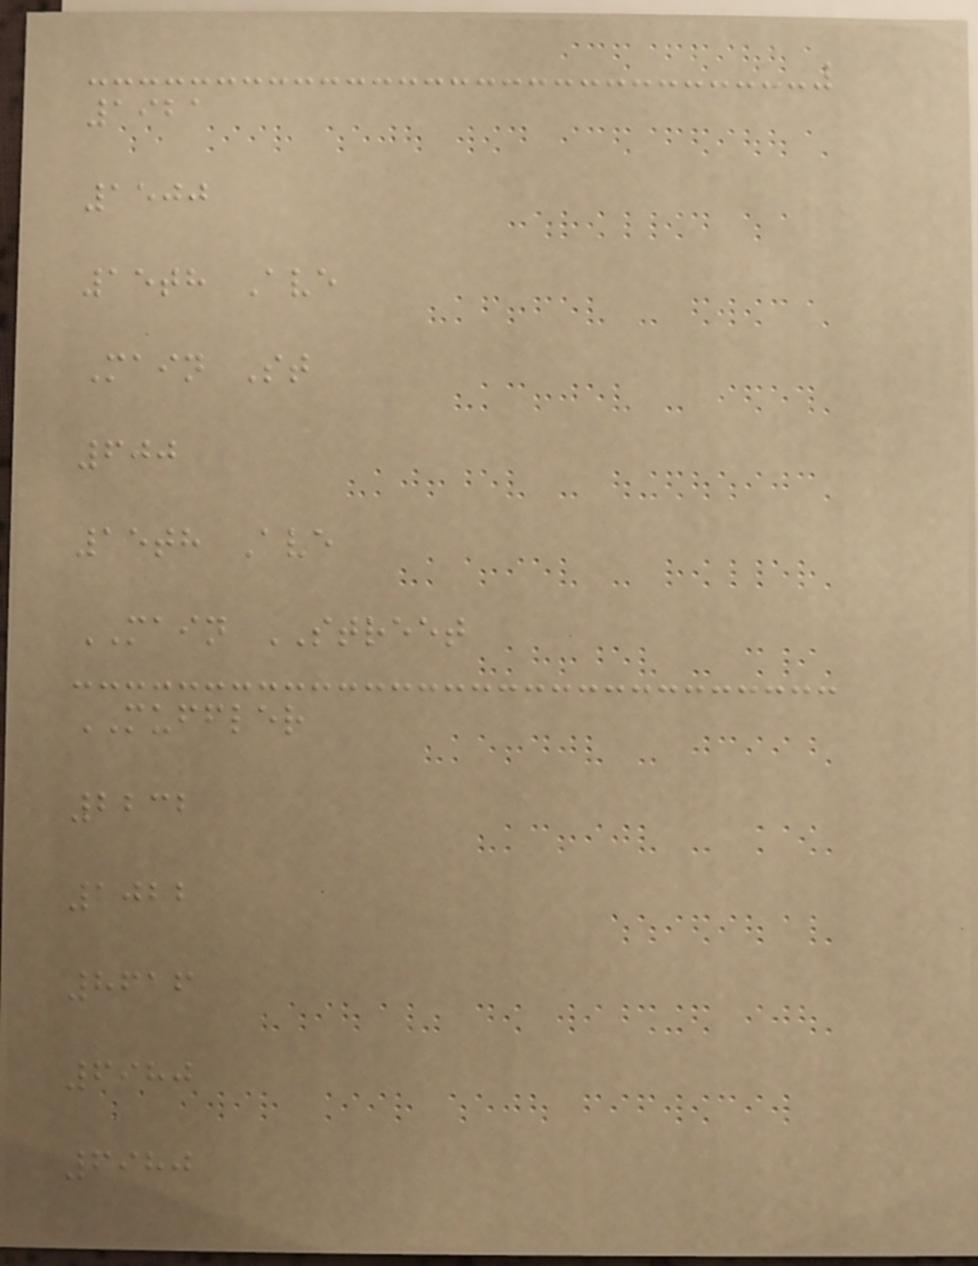1921
1500
15th Ave
Main St
600
15th Ave
MAIN STREET
MUFFLER
2232
1022
8616
6980
6980
